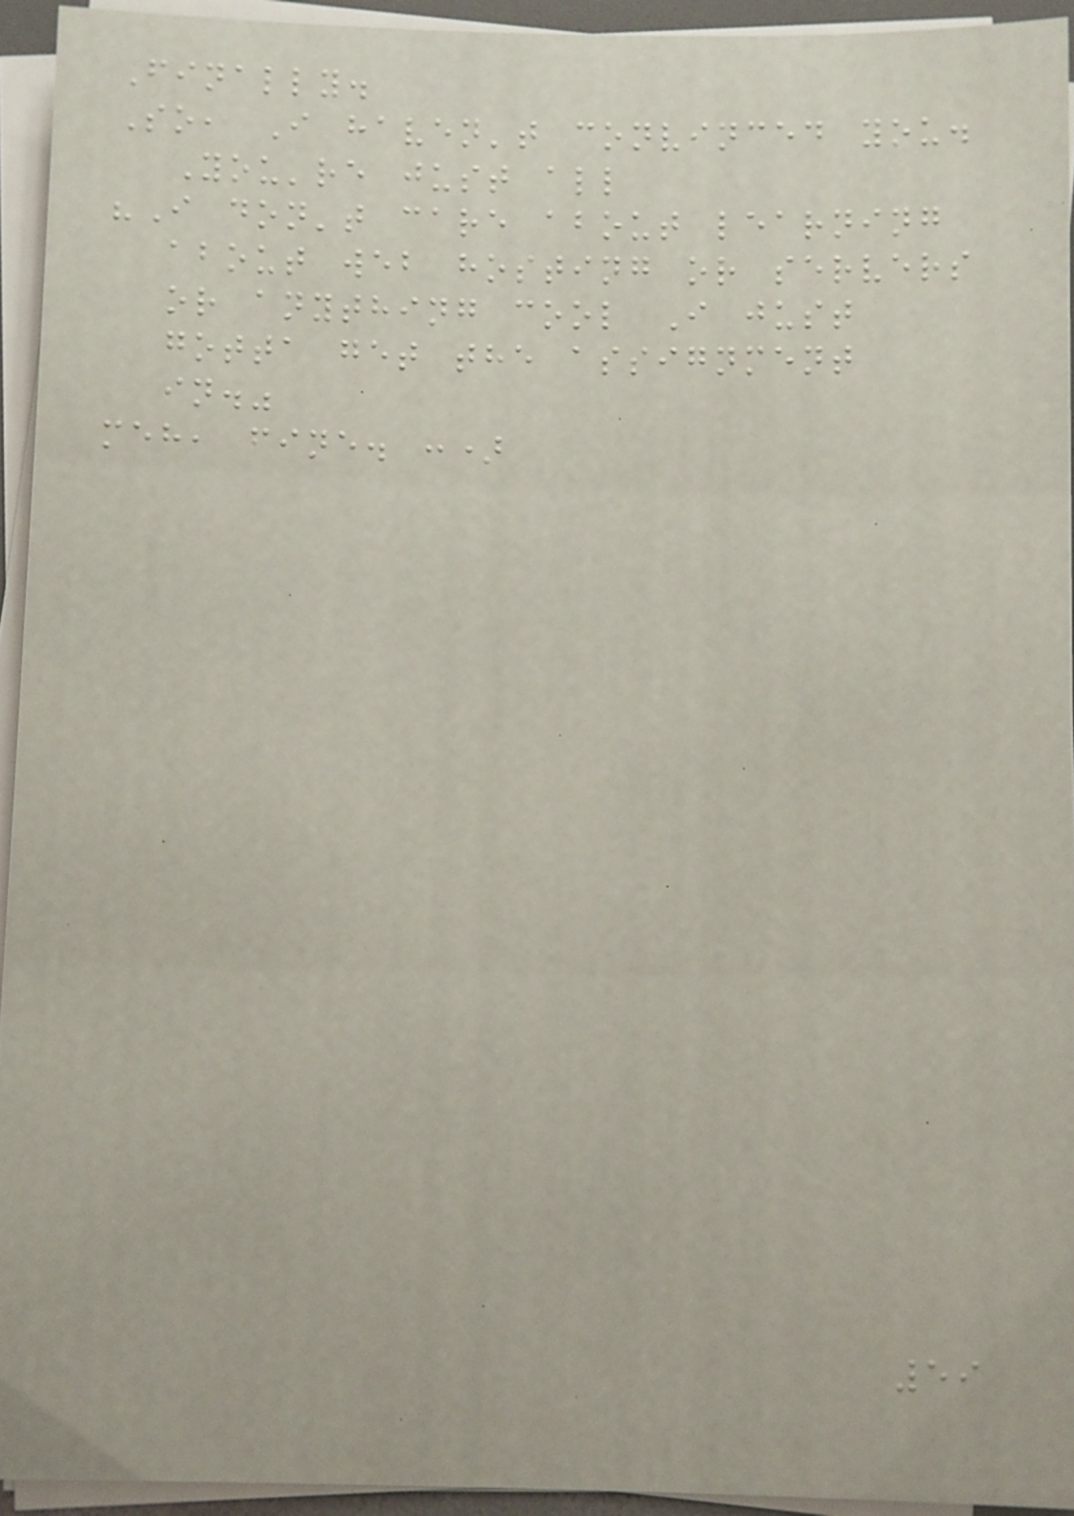Finally.
So, I haven't convinced you.
You're just all
"I don't care about learning
about web hosting or servers
or anything cool I just
gotta get the assignment
in."
meh, fine. :)
59
